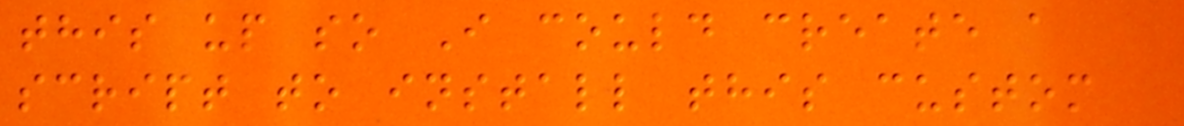this up so I could create a
script to install this custom
